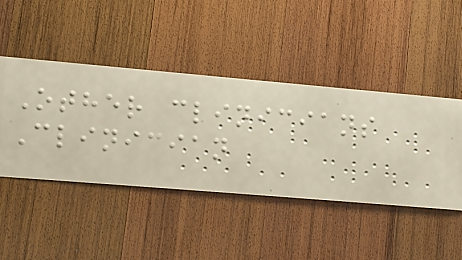Other clinicians
Clinician
